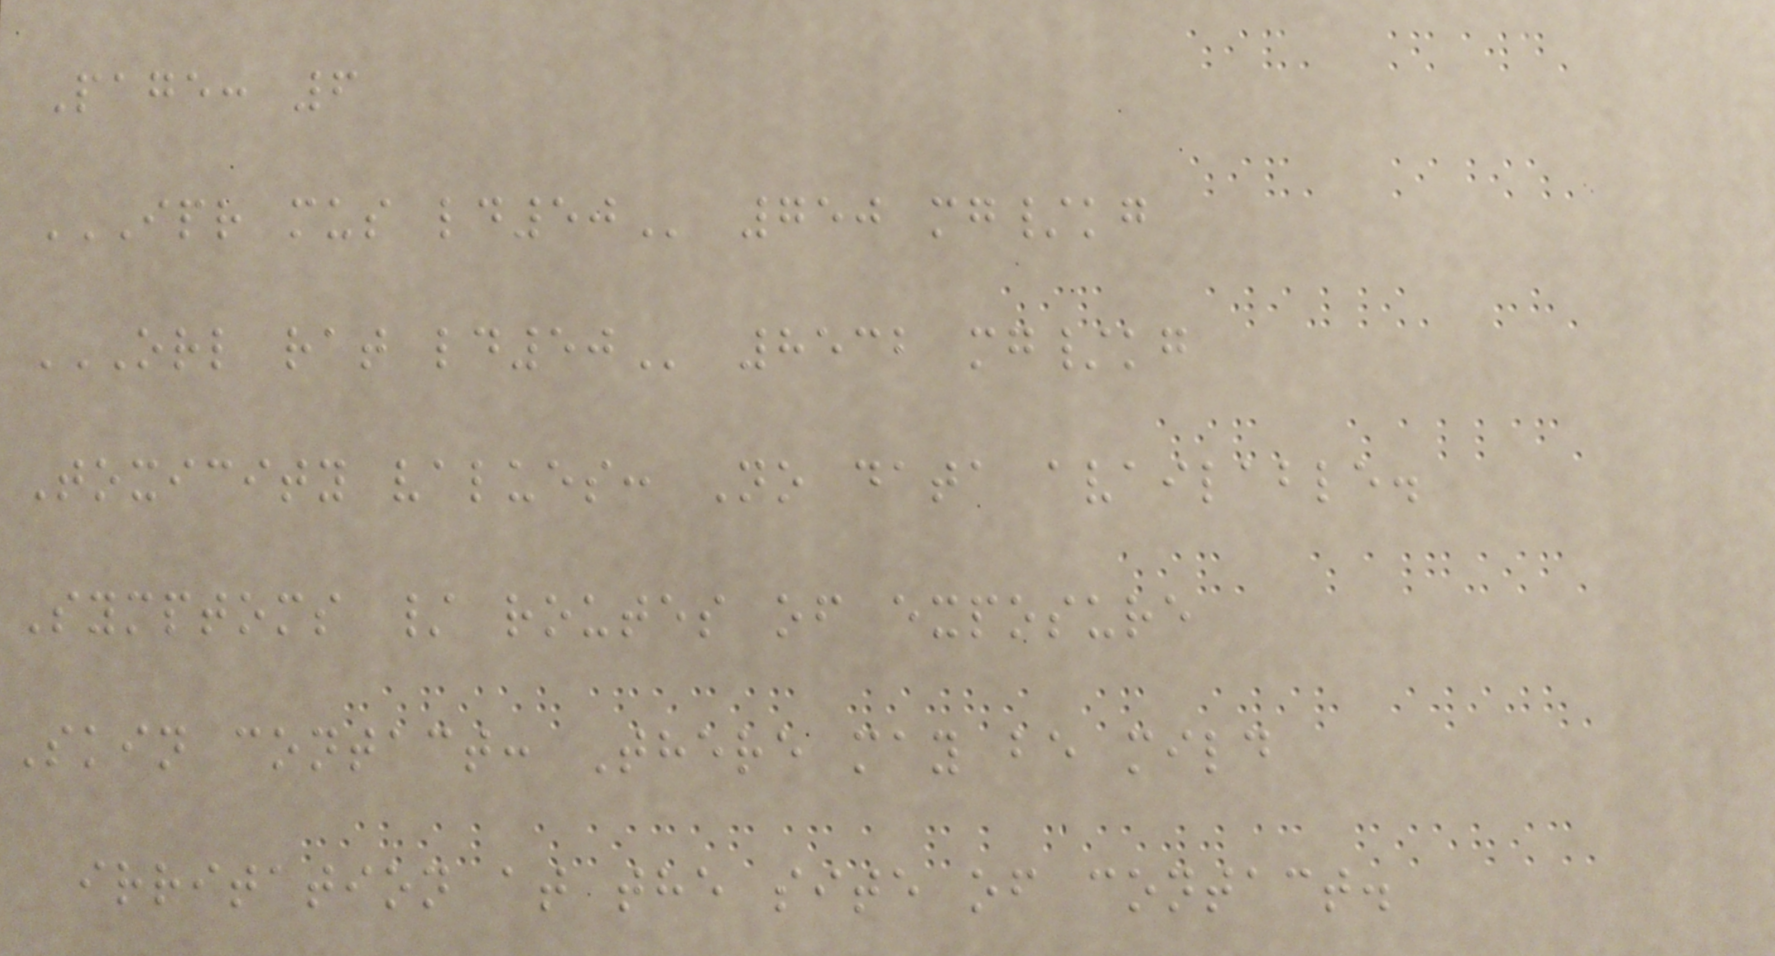Page: 6
IPR MUS LD50 750 mg/kg
ORL RAT LD50 8532 mg/kg
Toxicity values: No data available.
Symptoms / routes of exposure
Skin contact: There may be mild
irritation at the site of contact.
